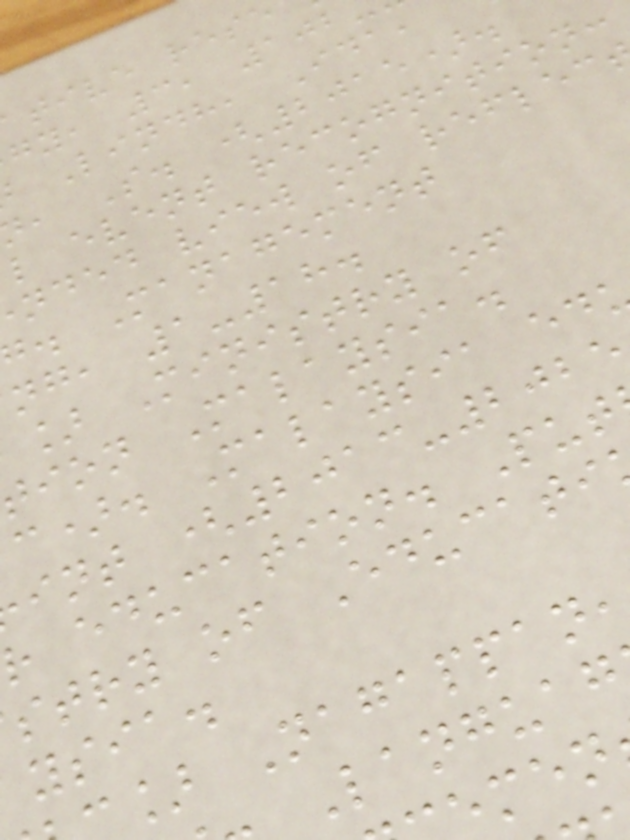tive rese
gy, 3, 102
Lindh, Ida,
, S. (2015).
l event recognition:
nded view of reflec
. Management
ng, 1-18.
] Ministry of
ion Malaysia.
c). Malaysia ed
int (2013-2025
r education. Put
stry of Educati
ysia.
] Nagappan
Languag
